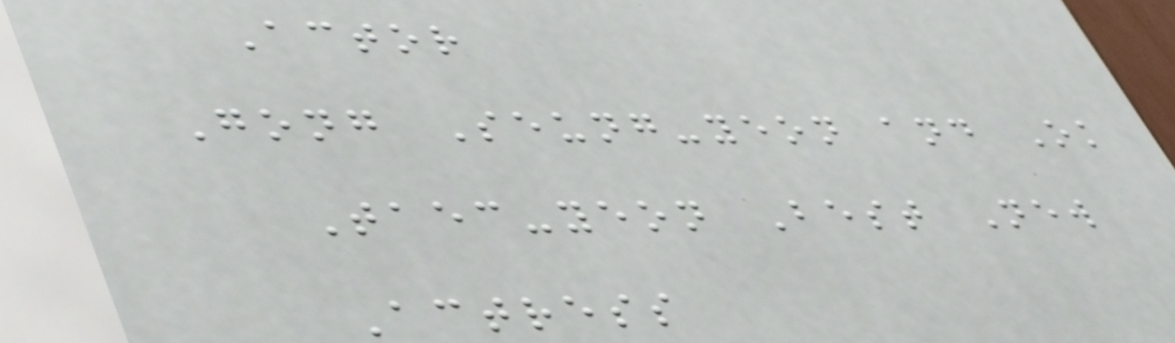Actor
Gong Seung-yeon and Ok
Taec-yeon Best New
Actress
